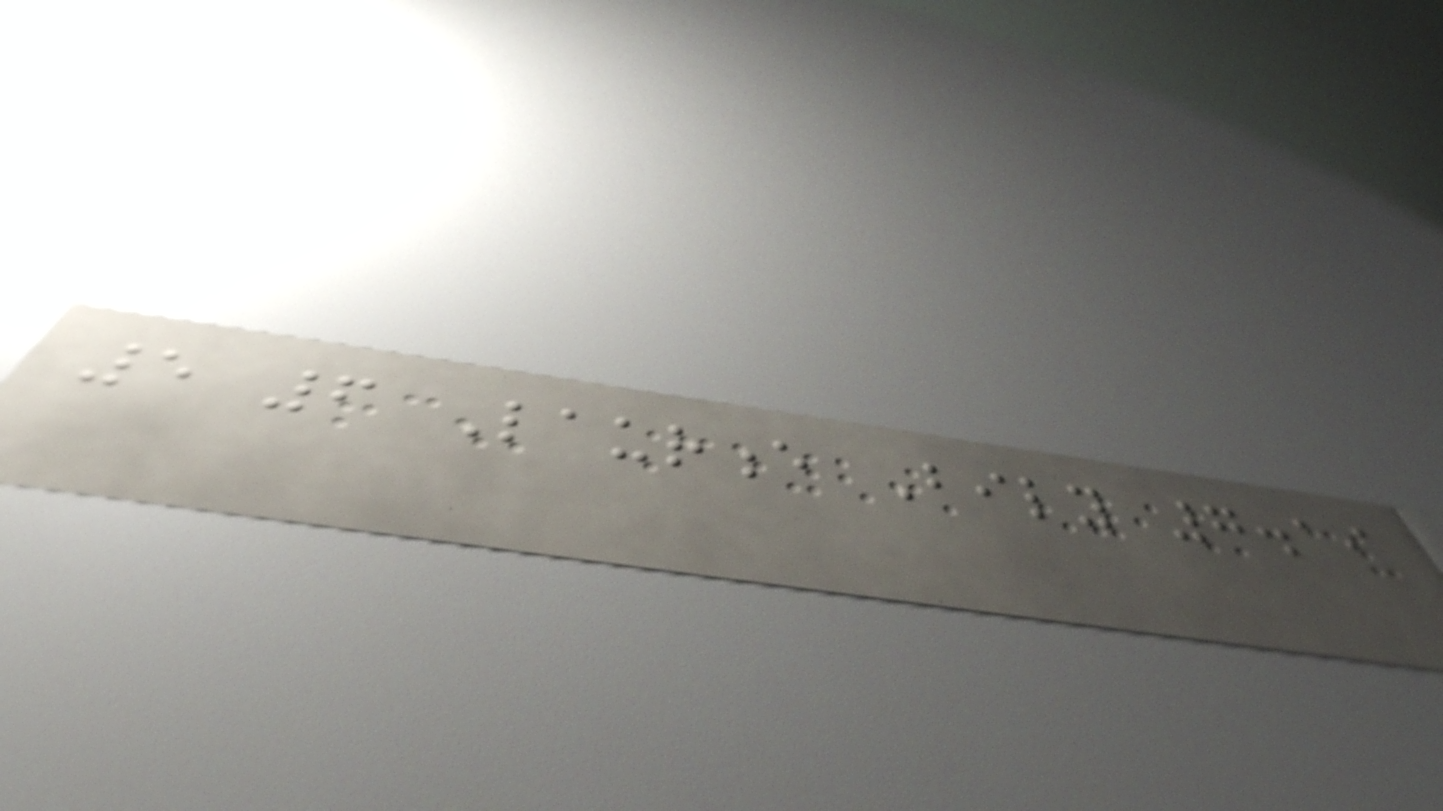5 6 Laurence Bily 7.19
